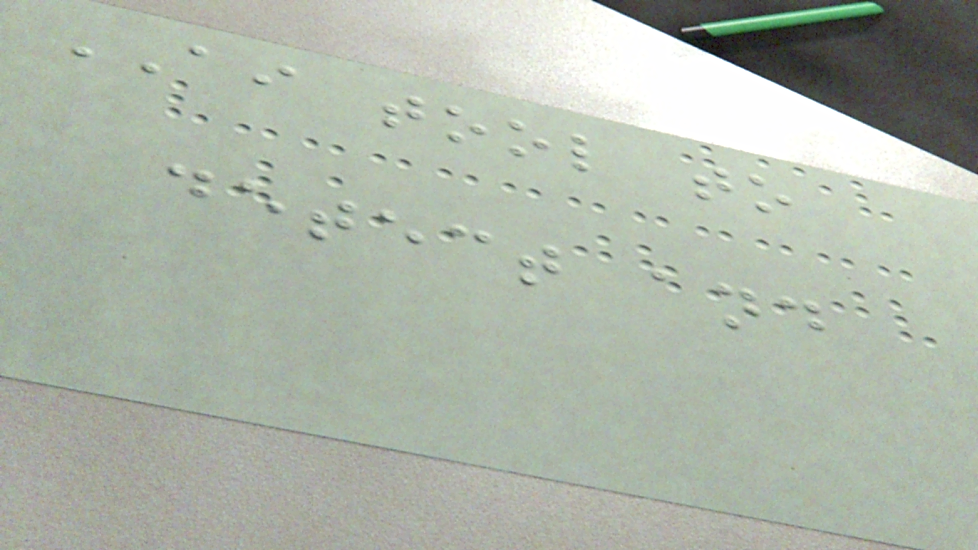AI tool to
detect and
